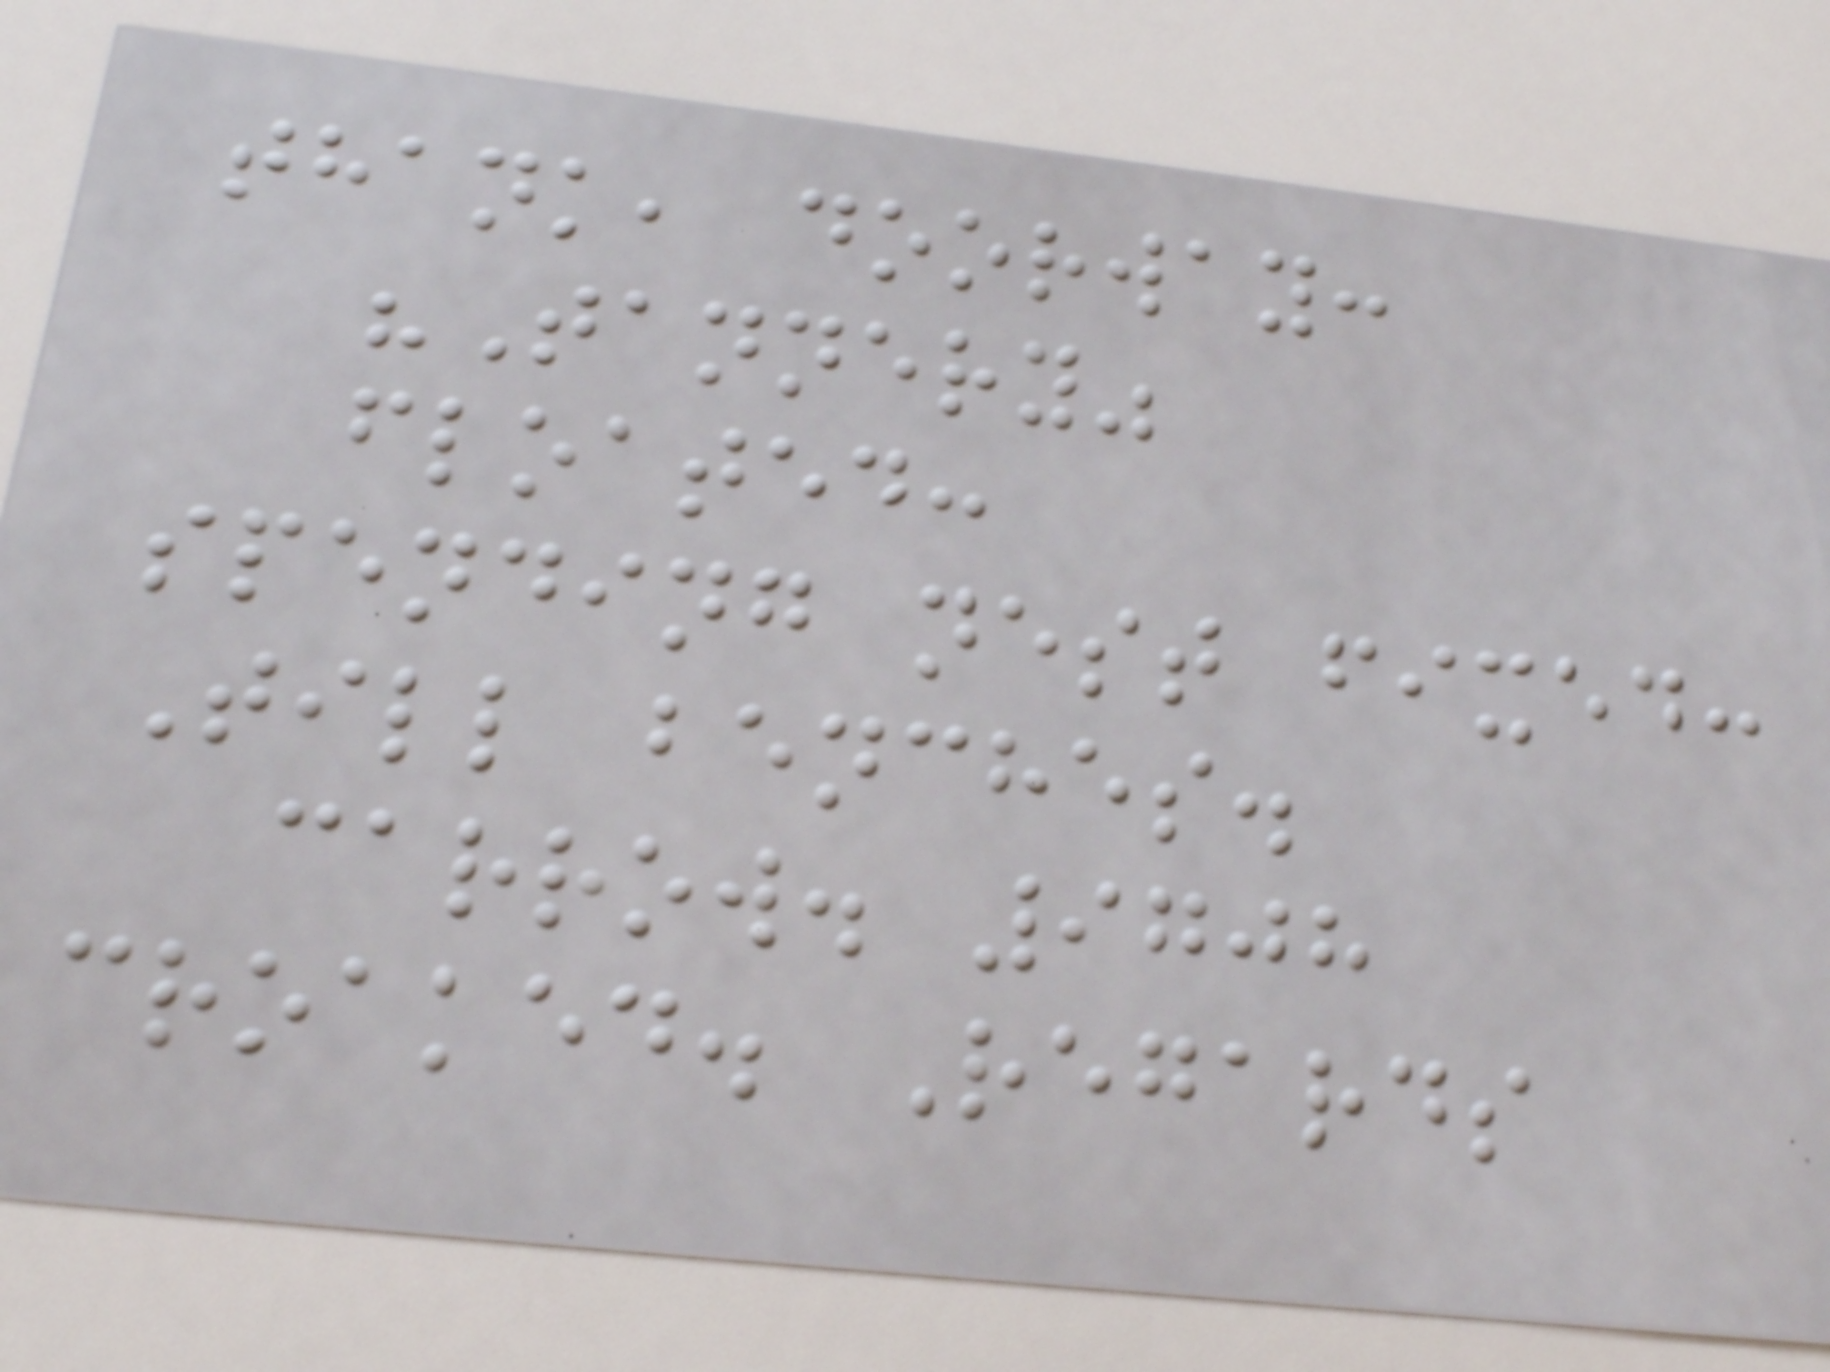thank, doorway:
"Tannery"
floated:
spending nest fixed:
Till benches.
carrow. 9708
croaked. Regards
